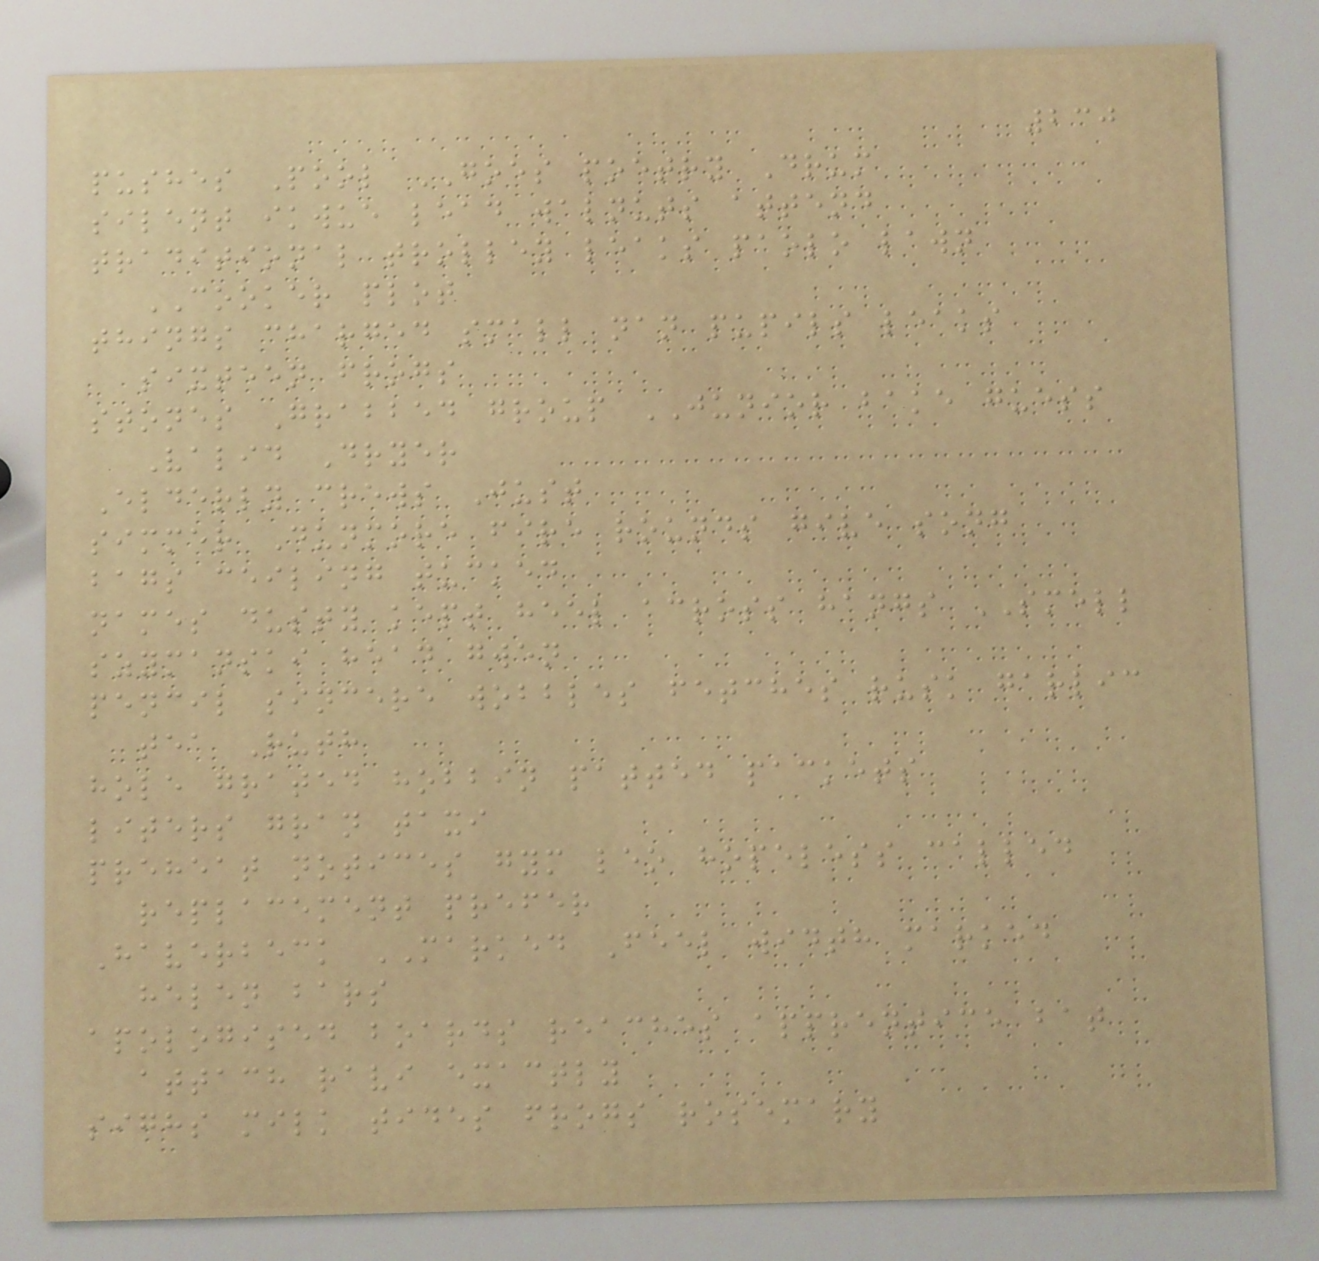230
pushes Pool GOES poetry Drum
silent ikwue lead walnuts attend
traditional trolley leaks paolo lawn
COOKER plot
things charged small nan pupils leaks
sixteen frogs
stones Grabbed group JUNIOR bake guess
Valid Dryer
Elderly crews Just
simmer Dunmore fire rounds give song
bags ceiling tucked
names dusty kept heel across hangs SMELL
szymanski head gwen
pencil sincere wobbles fetches rusk garlic
tea Ruth
hole grated hobbin patted packets
liters gran taxi
preheat notices gym leo hopeless called
replacement prefer
Haverbeck MARKED Feel width marked
helen bars
apologised boards reaches apprentice bat
attach ravi exactly
sighs milk tides frogs rosemary
